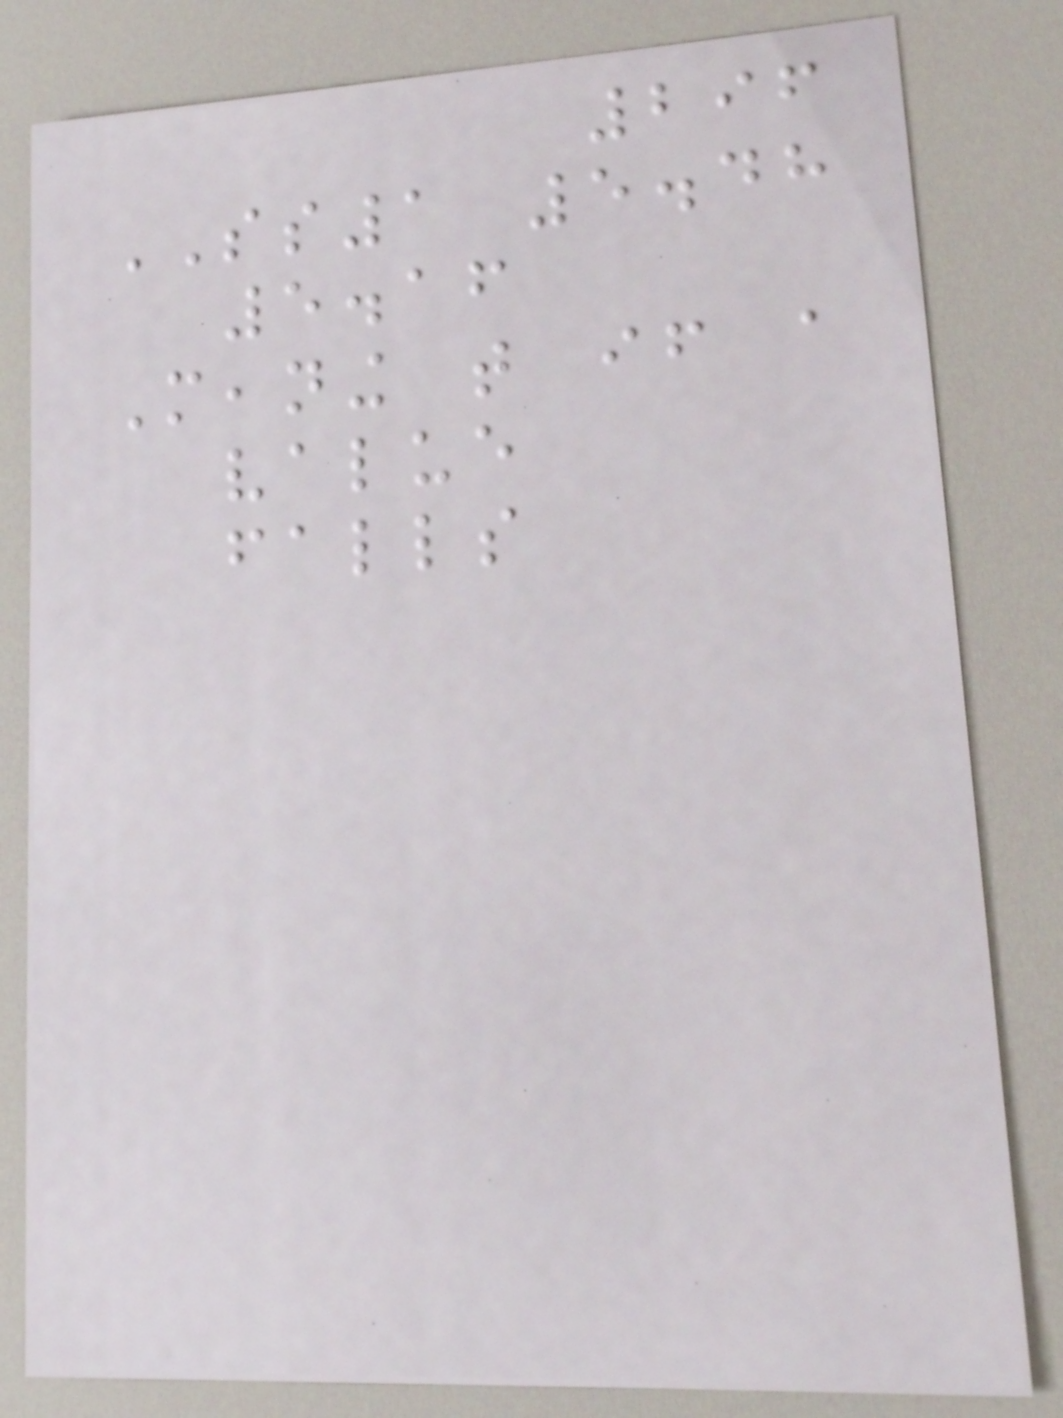296
SS1 5.48
5.16
Meaning that if a
value
falls
